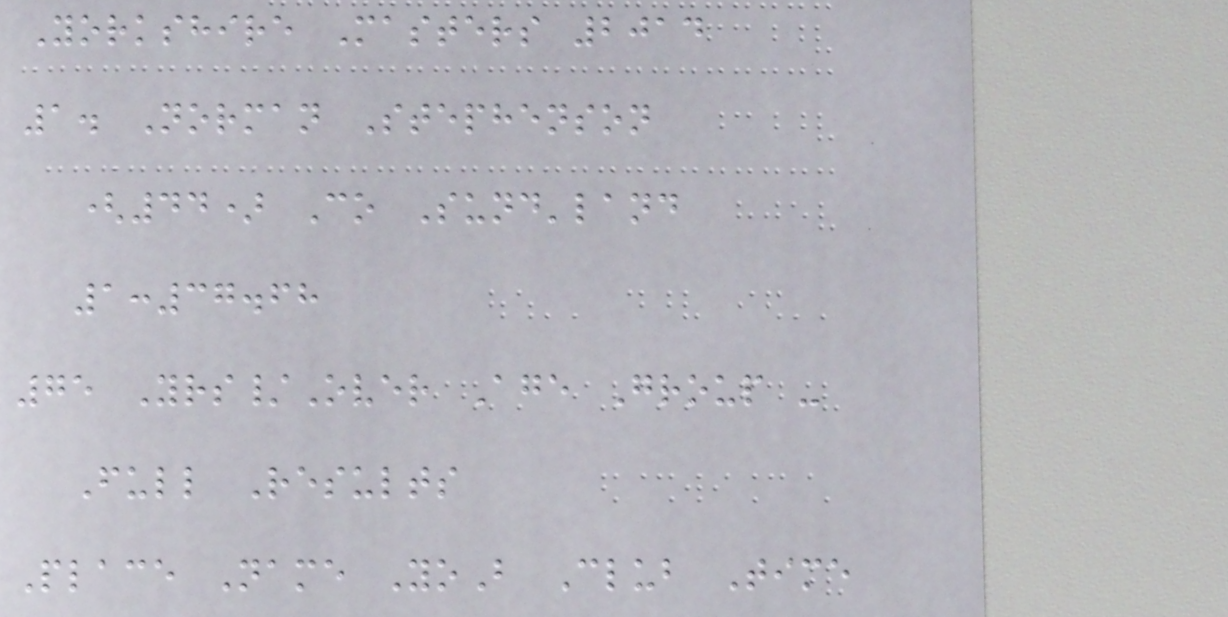Yorkshire Masters 2014
1. Norman Stephenson
(44) Co Sund'land
1:37.68
75 Yrs/Over Age Group -
Full Results
Place Name YoB Club Time
